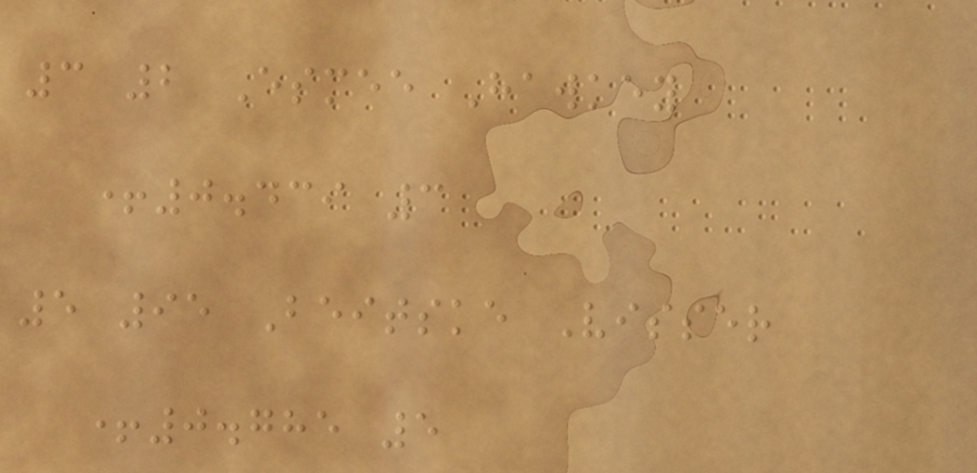3 2 Esmee Hawkey
+0.439 3
5 95 Beitske Visser
+0.785 5
